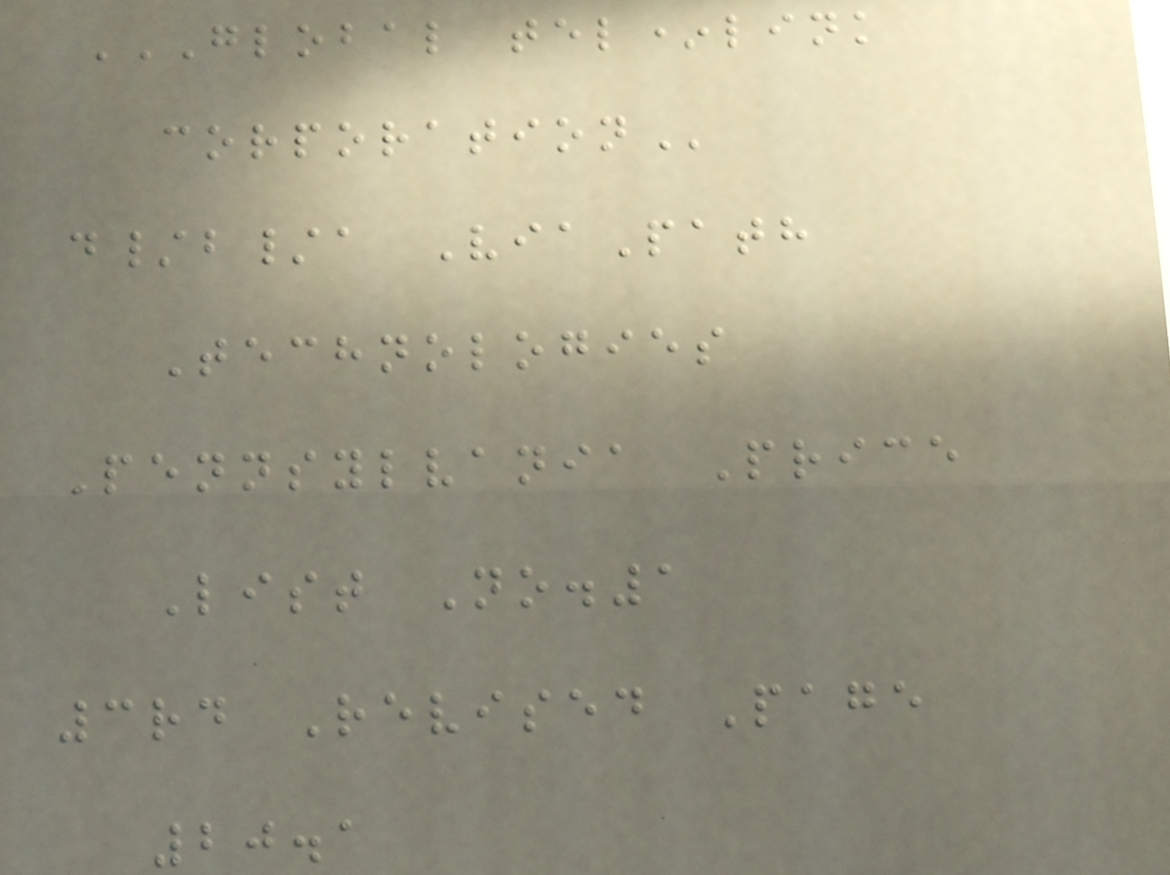GLOBAL TEL*LINK
CORPORATION
d/b/a ViaPath
Technologies
Pennsylvania Price
List No.1
3rd Revised Page
20.1
